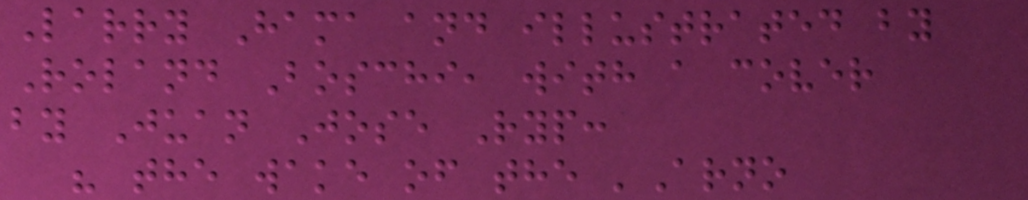Larry Hama and illustrated by
Roland Boschi, with a cover
by Juan Jose Ryp:
" the wake of the 'Arno
